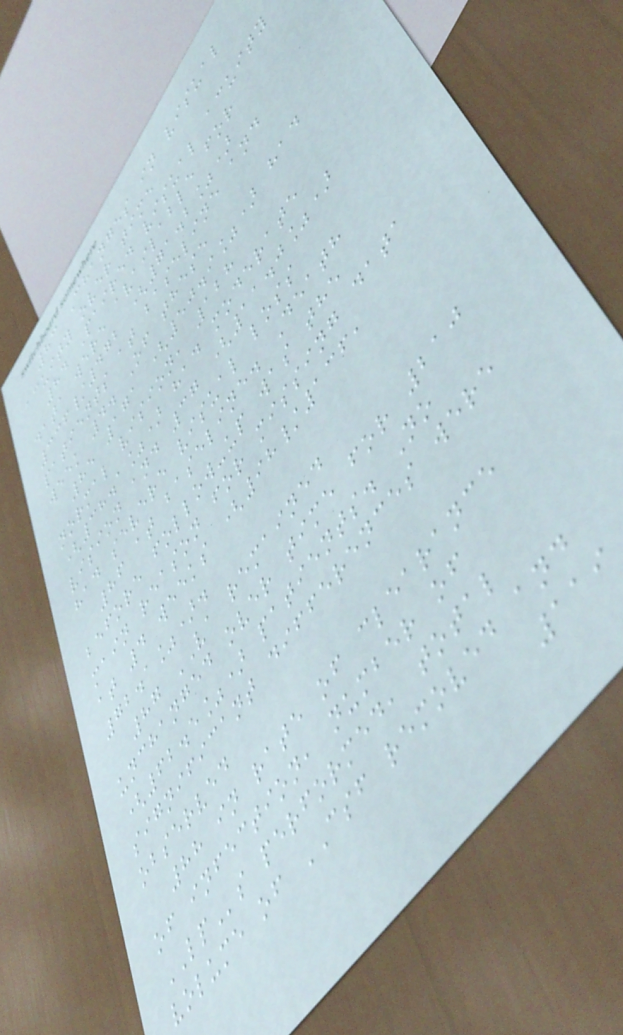83 Changes in visual
acuity over time
84 Paired visual acuity
data were available for
336/472 (71.2%)
patients at baseline and
week 4. Of these
85 171 (50.9%) had
normal vision, 128
(38.1%) had moderate
vision and 37 (11.0%)
had severe visual loss
86 at baseline. Death
before follow-up was the
main reason for missing data
at 4 weeks (98/136,
72.1%).
87 VA remained
unchanged over time for 210
(62.5%) patients. No
significant differences were
observed
88 in rate of clearance
of infection, number of
LPs performed, total
volume of CSF removed and
119
